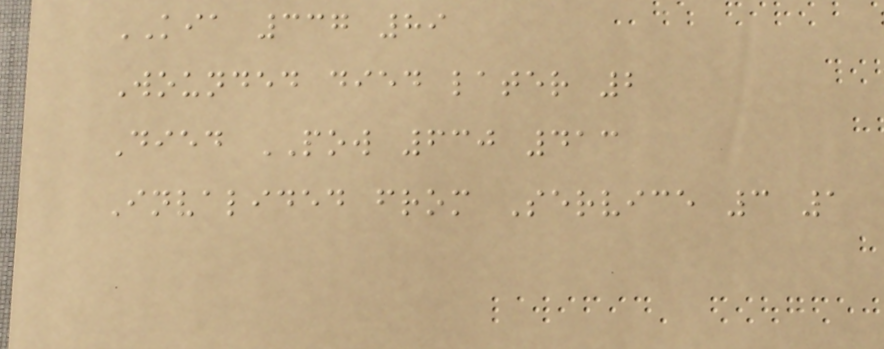KIA 337 89
Wounded died later 2
Died POW 630 413
Invalided from Service 3 1
